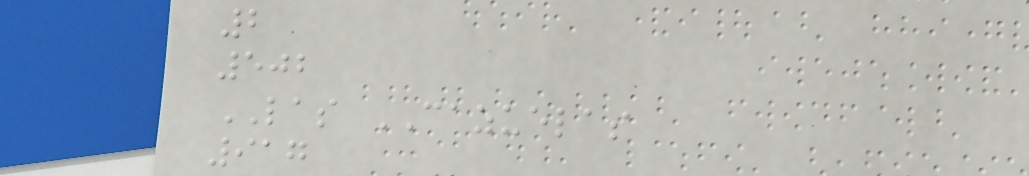2
502
LAS CAZUELAS
917
